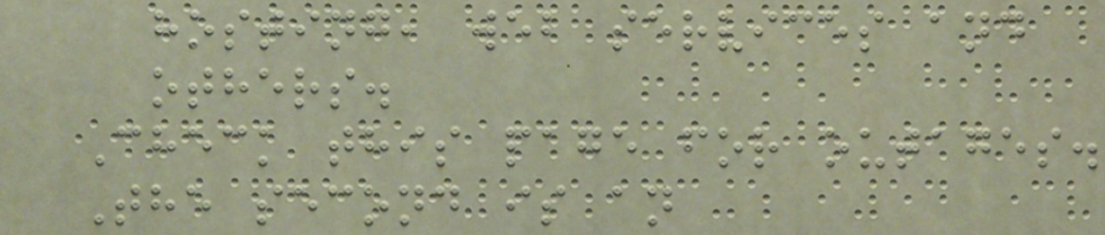hosting, web services and
others.
Check this page for outages.
The second is an
